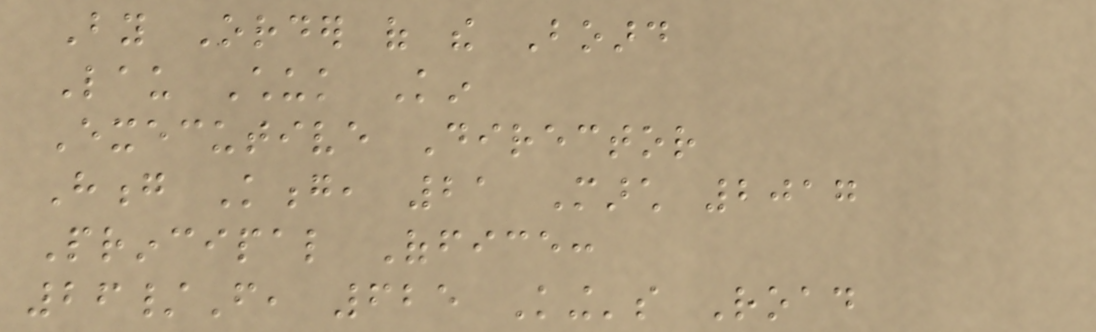By Order of the Board
Lau Chuk Kin
Executive Director
Hong Kong, 21 March 2017
Principal Office:
26/F, 625 King's Road
